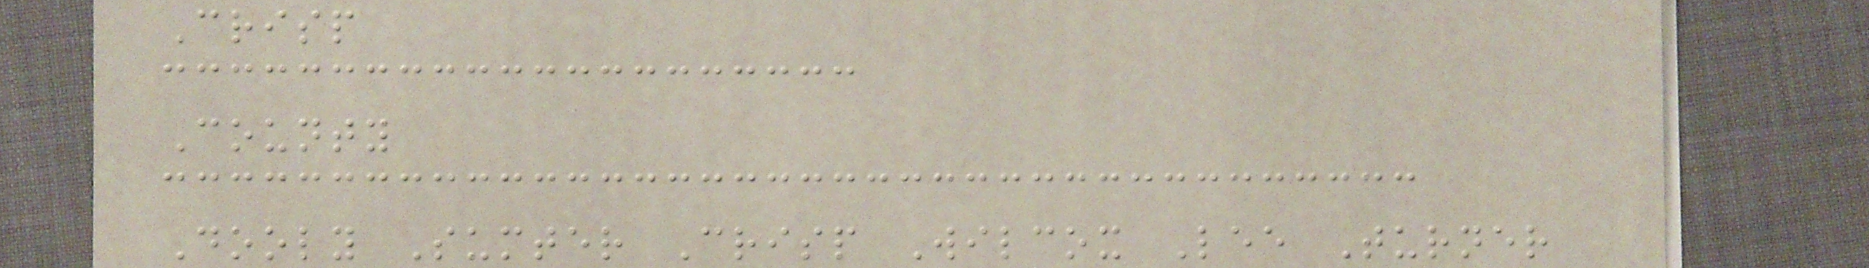Crisp
County
Dooly Sumter Crisp Wilcox Lee Turner
